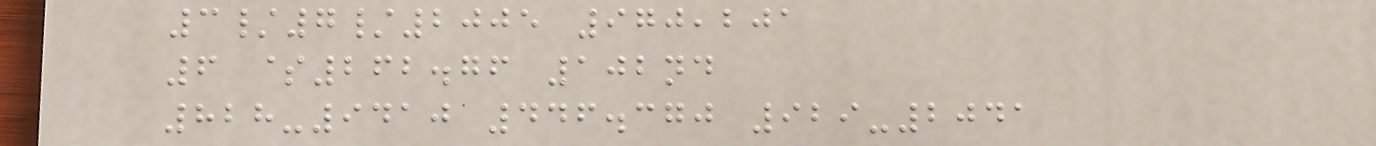3/7/2005 970,201
6 $262.76 102nd
828-9410 446.370 929-2041
